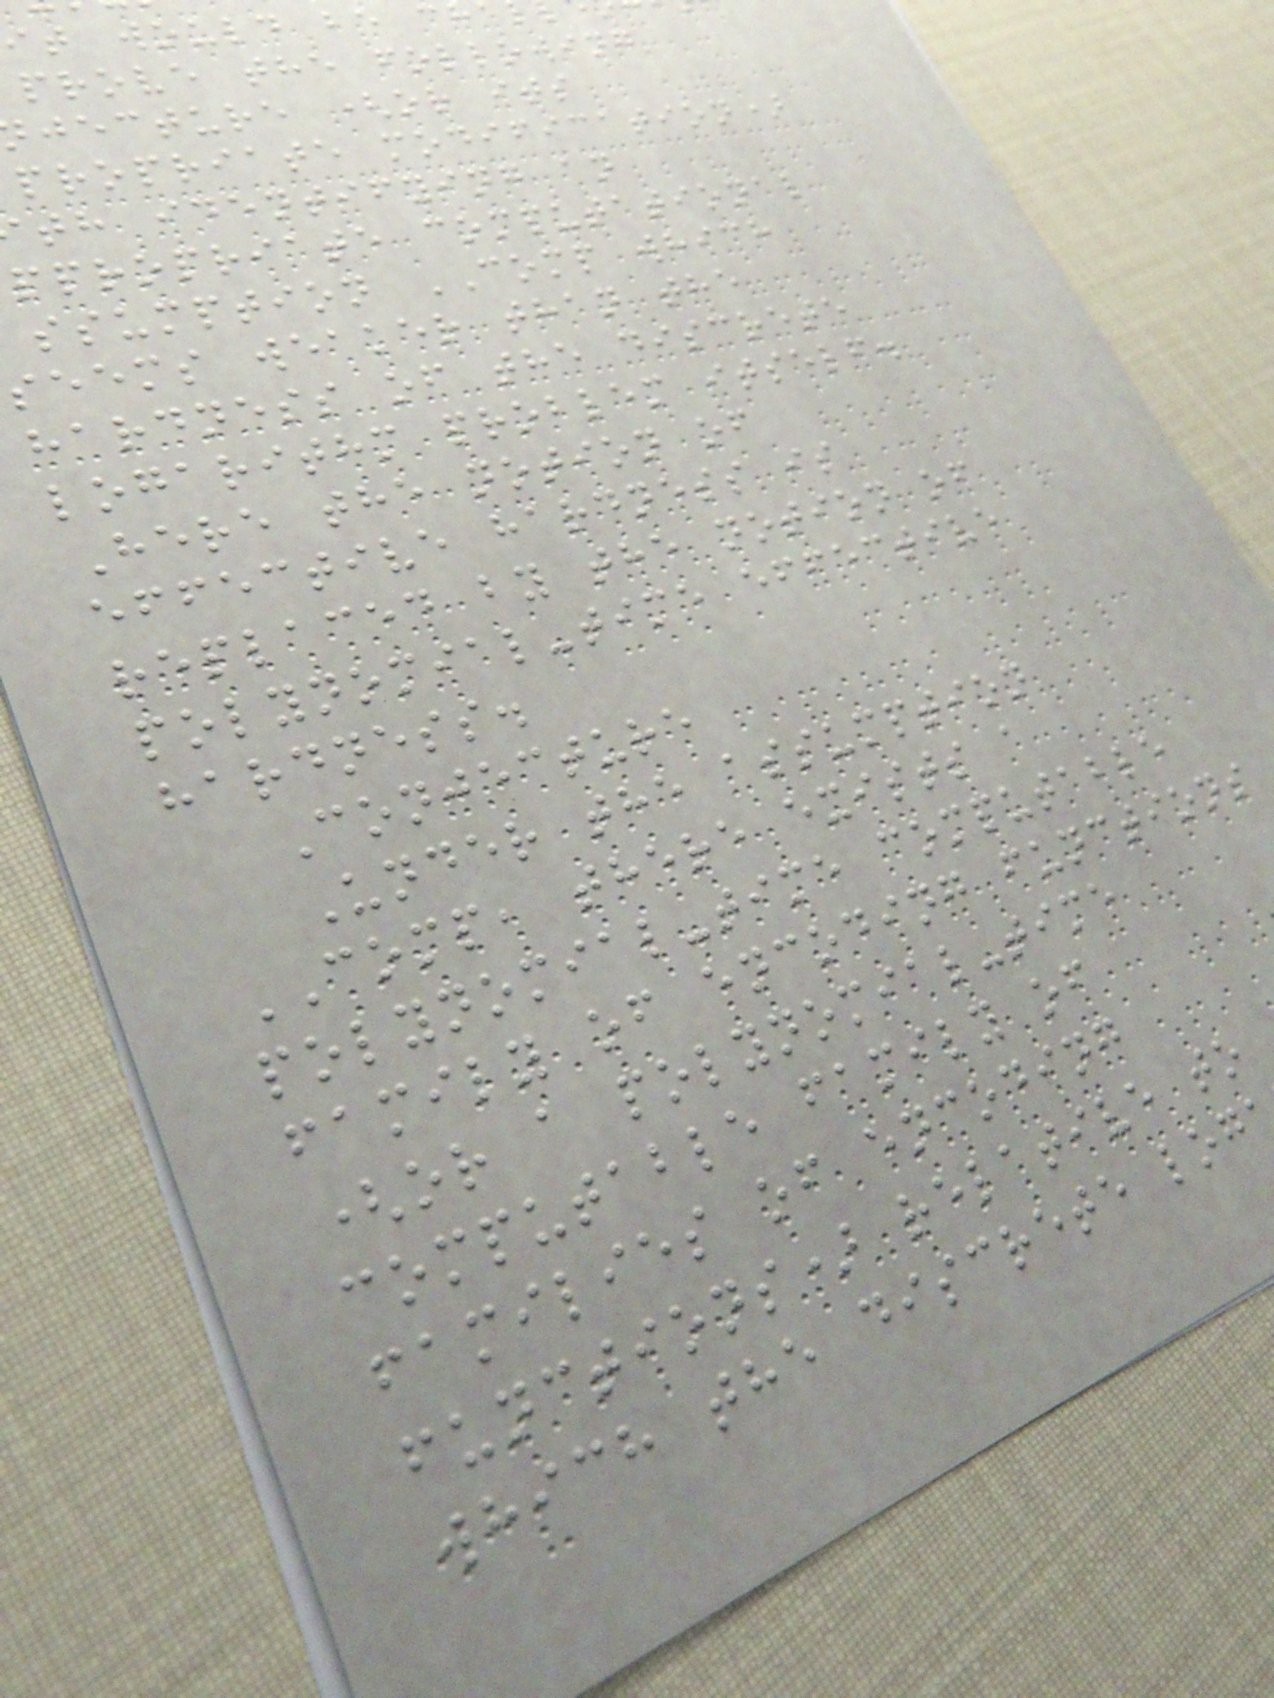t would be ch
prove the following
jecture (or its
propriate modification)
th identifying an
ppropriate computational
ssumption COMP which
seems weaker than the
hardness of the discrete
logarithm problem itself.
Here the notion of
effective hardness is
replaced by the notion of
polynomial-time effective
hardness.
Conjecture
Under the assumption
COMP, there exists a
polynomial-time computable
family of encoding functions
(or a polynomial-time
computable family of
families of encoding
functions) relative to
which the discrete log
